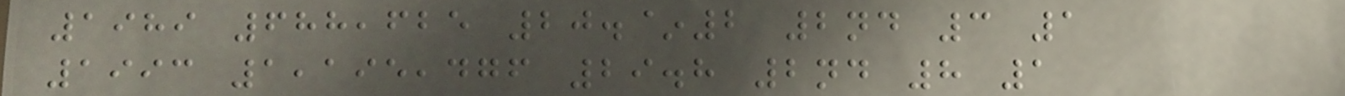1989 688,625 20.~2 2nd 3 1
1993 1,195,476 29.8 2nd 8 1
